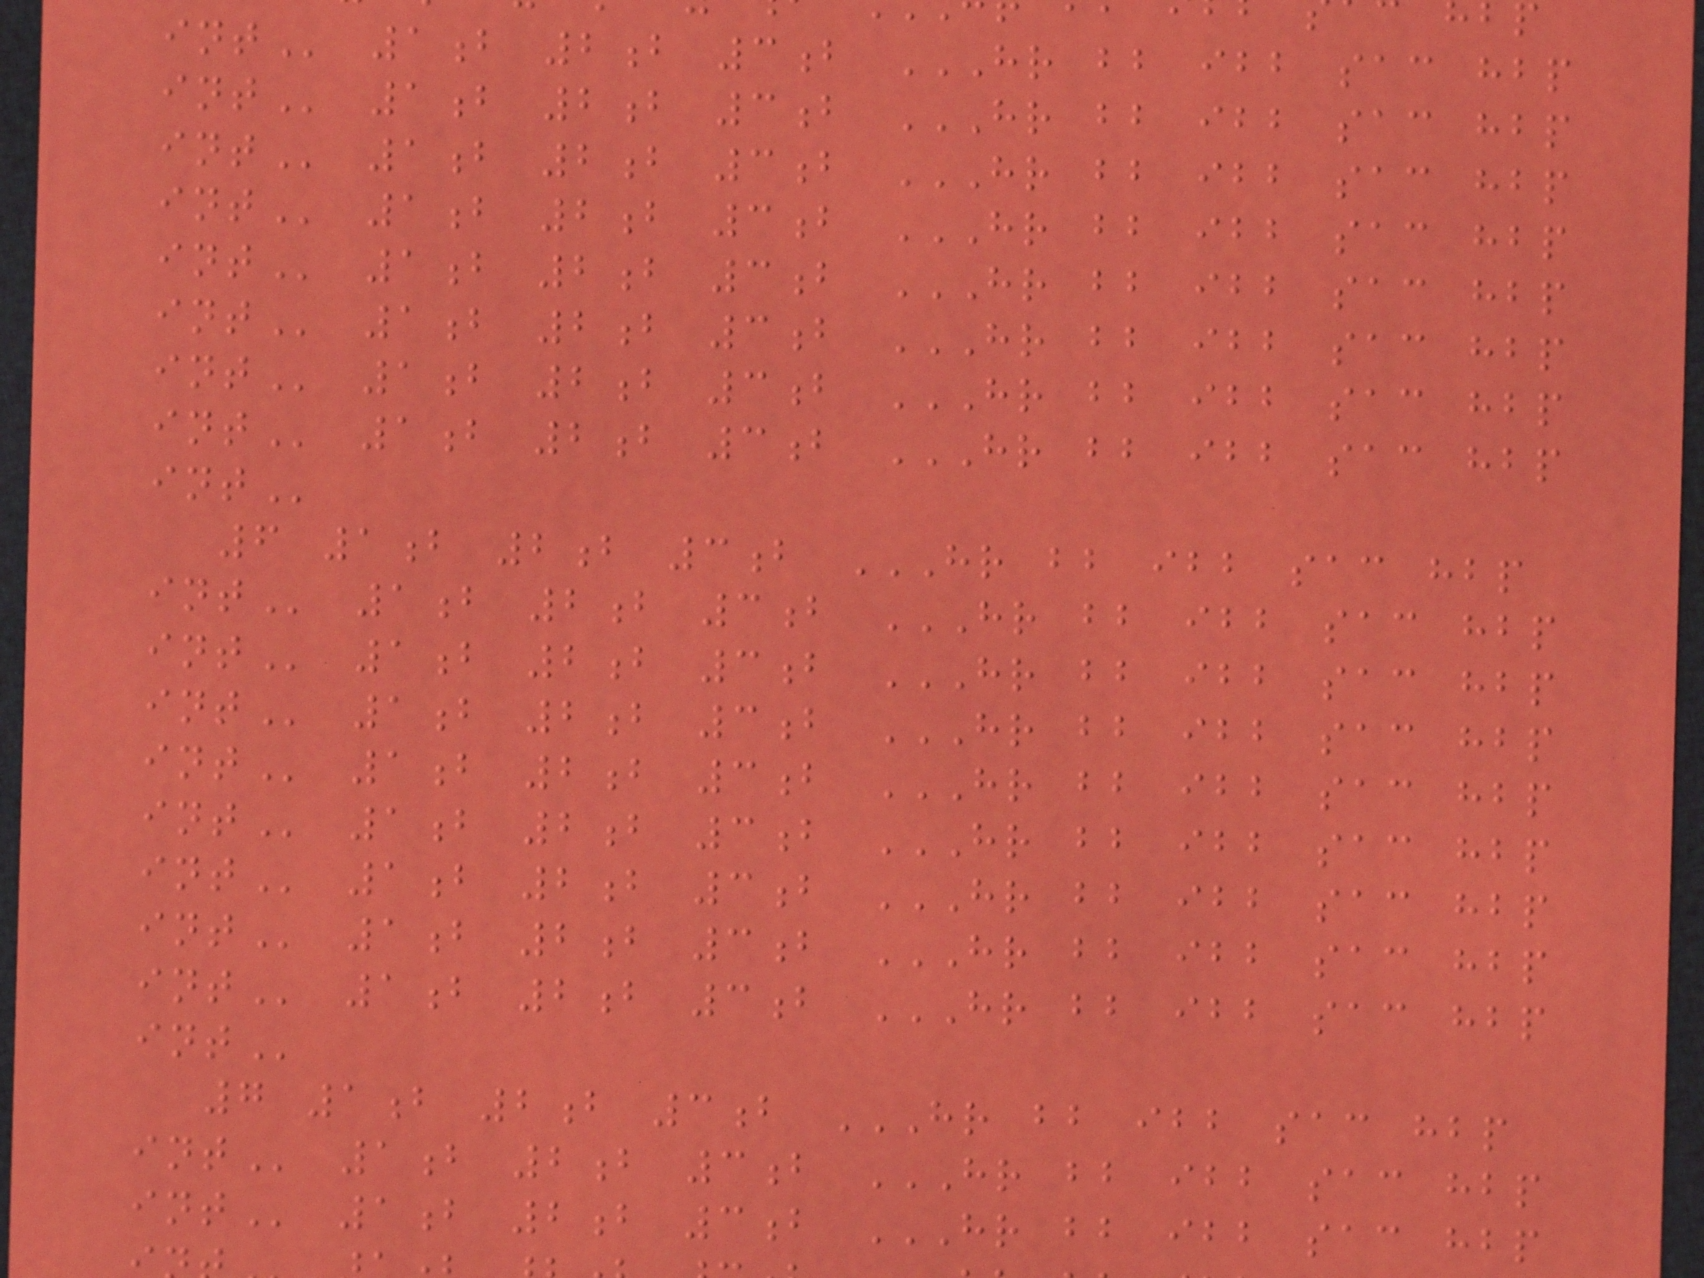1b 2b 3b
1b 2b 3b
1b 2b 3b
1b 2b 3b
1b 2b 3b
1b 2b 3b
1b 2b 3b
1b 2b 3b
6 1b 2b 3b HR BB IBB SAC HBP
1b 2b 3b
1b 2b 3b
1b 2b 3b
1b 2b 3b
1b 2b 3b
1b 2b 3b
1b 2b 3b
1b 2b 3b
7 1b 2b 3b HR BB IBB SAC HBP
1b 2b 3b
1b 2b 3b
